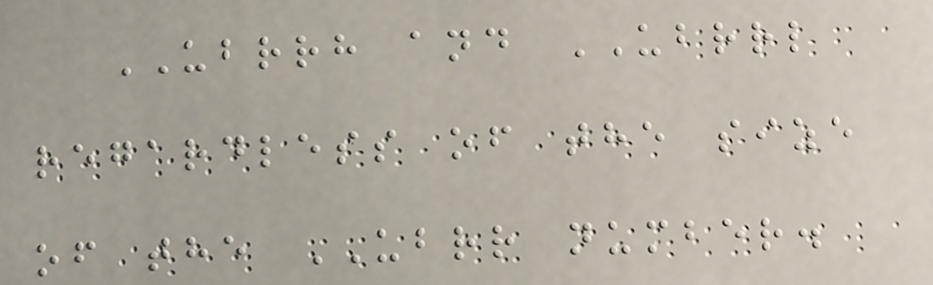UBRRH and UBRRL
regardless of the size
of the UBRR number.
